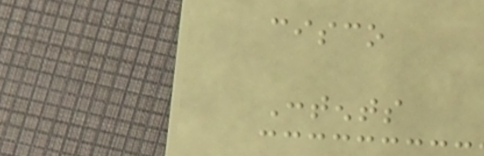cisco
Contents
